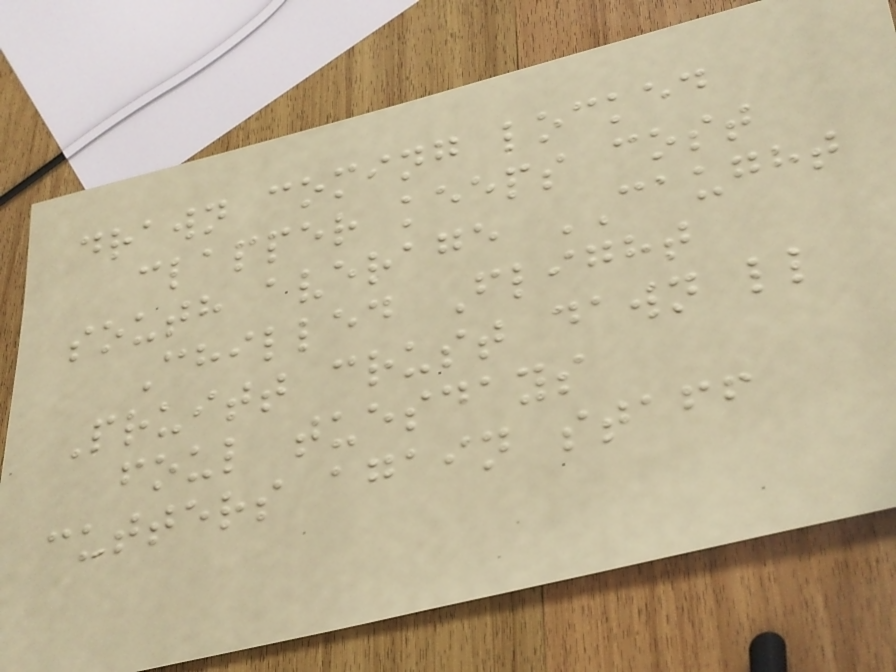drawn coming locked
clapper keeps cost
south average CAUGHT
Chilled Flight
Pruitt crust dawn ll
foul tuesdays
cutters again staff
